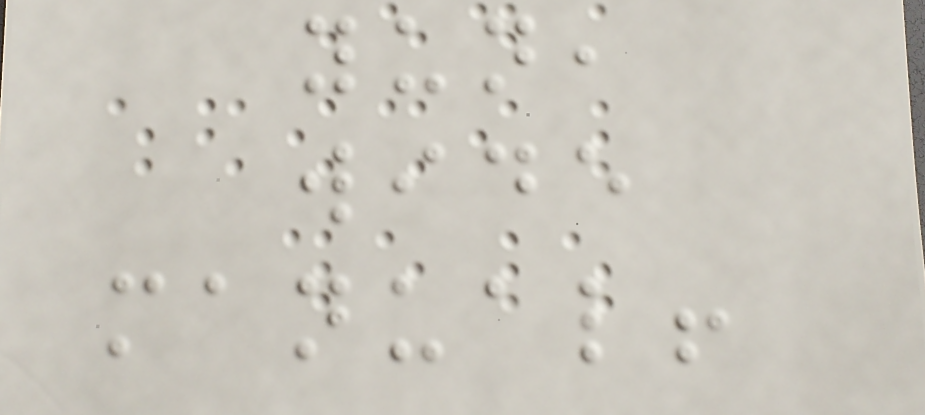yun,
wide
manual!
